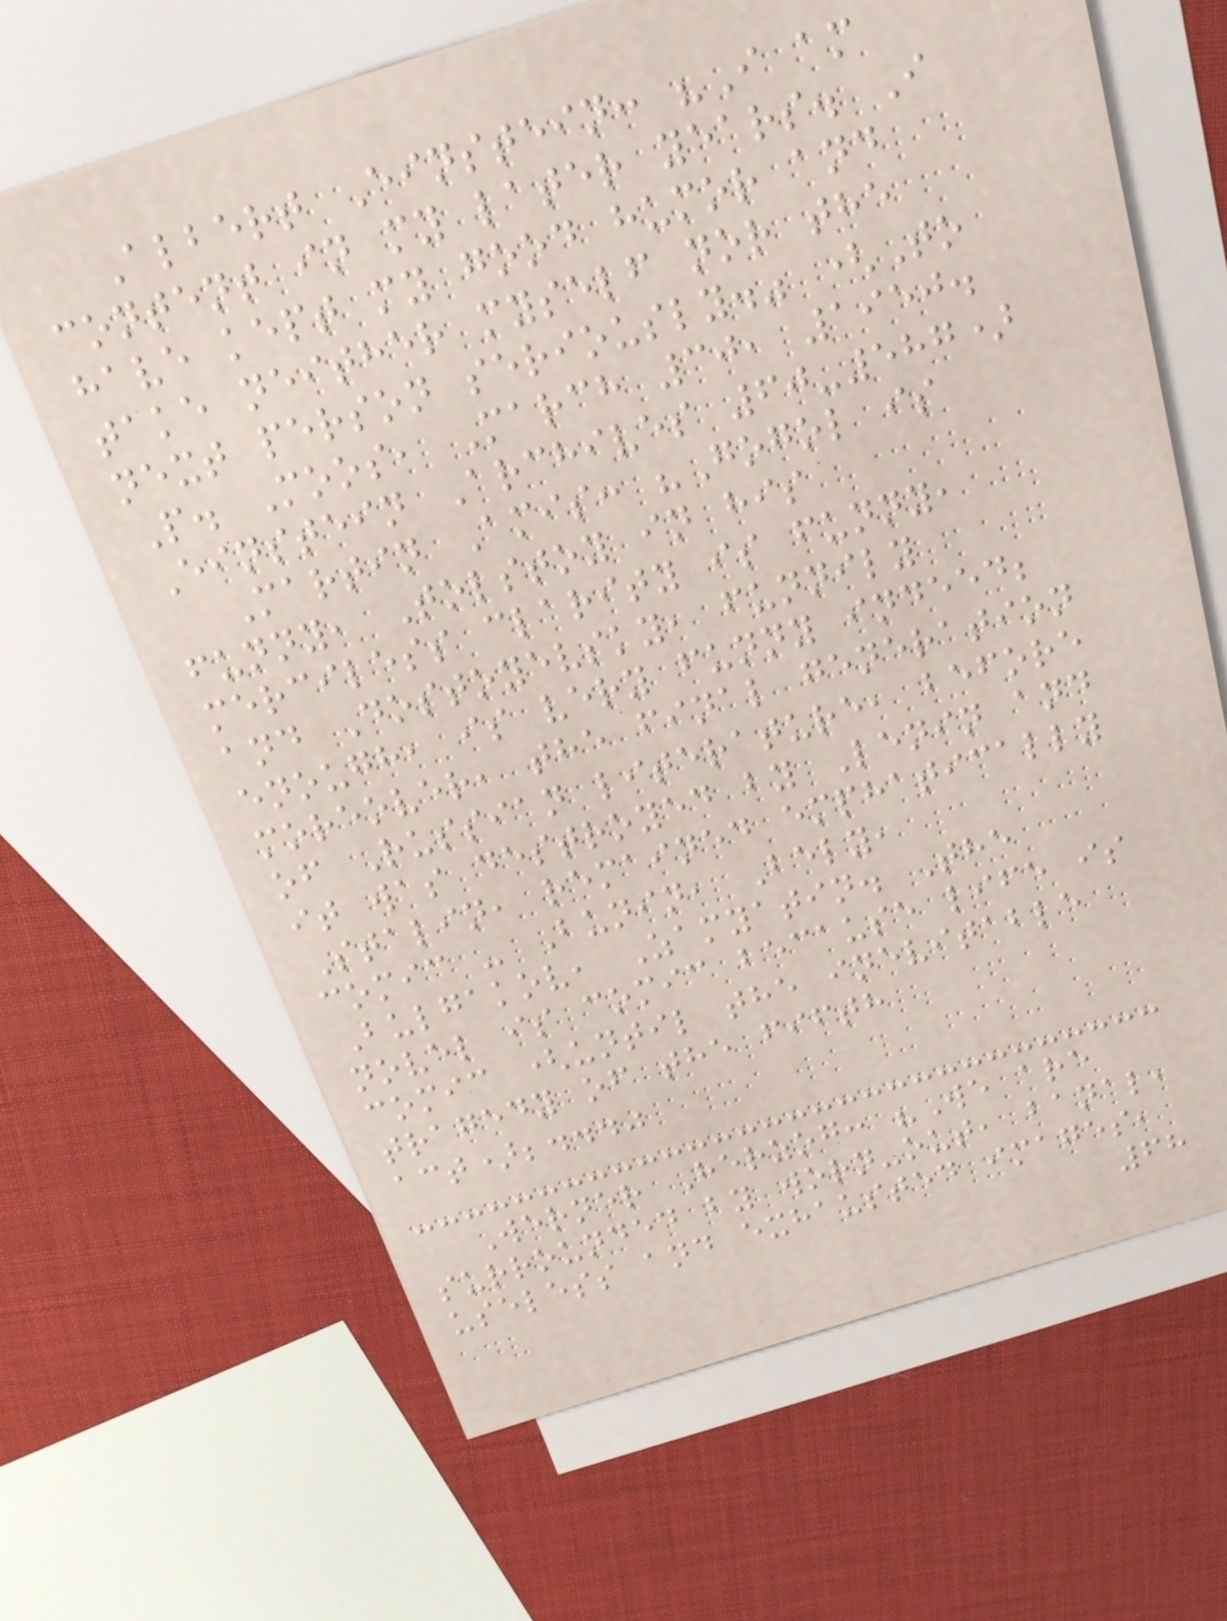Albert Einstein: "I am
content in my later years. I
have kept my good humor and
take neither myself nor the
next person seriously." (To
P. Moos, March 30, 1950.
Einstein Archives 60-587)
Martin Amis: "Gogol is
funny, Tolstoy in his
merciless clarity is funny,
and Dostoyevsky, funnily
enough, is very funny indeed;
moreover, the final generation
of Russian literature, before
it was destroyed by Lenin and
Stalin, remained emphatically
comic - Bunin, Bely,
Bulgakov, Zamyatin. The
novel is comic because life is
comic (until the inevitable
tragedy of the fifth
act);..."
Werner Herzog: "We are
surrounded by worn-out, banal,
useless and exhausted images,
68
